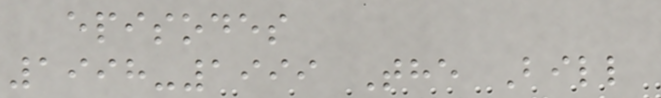episodes
1998-1999 The Bill
